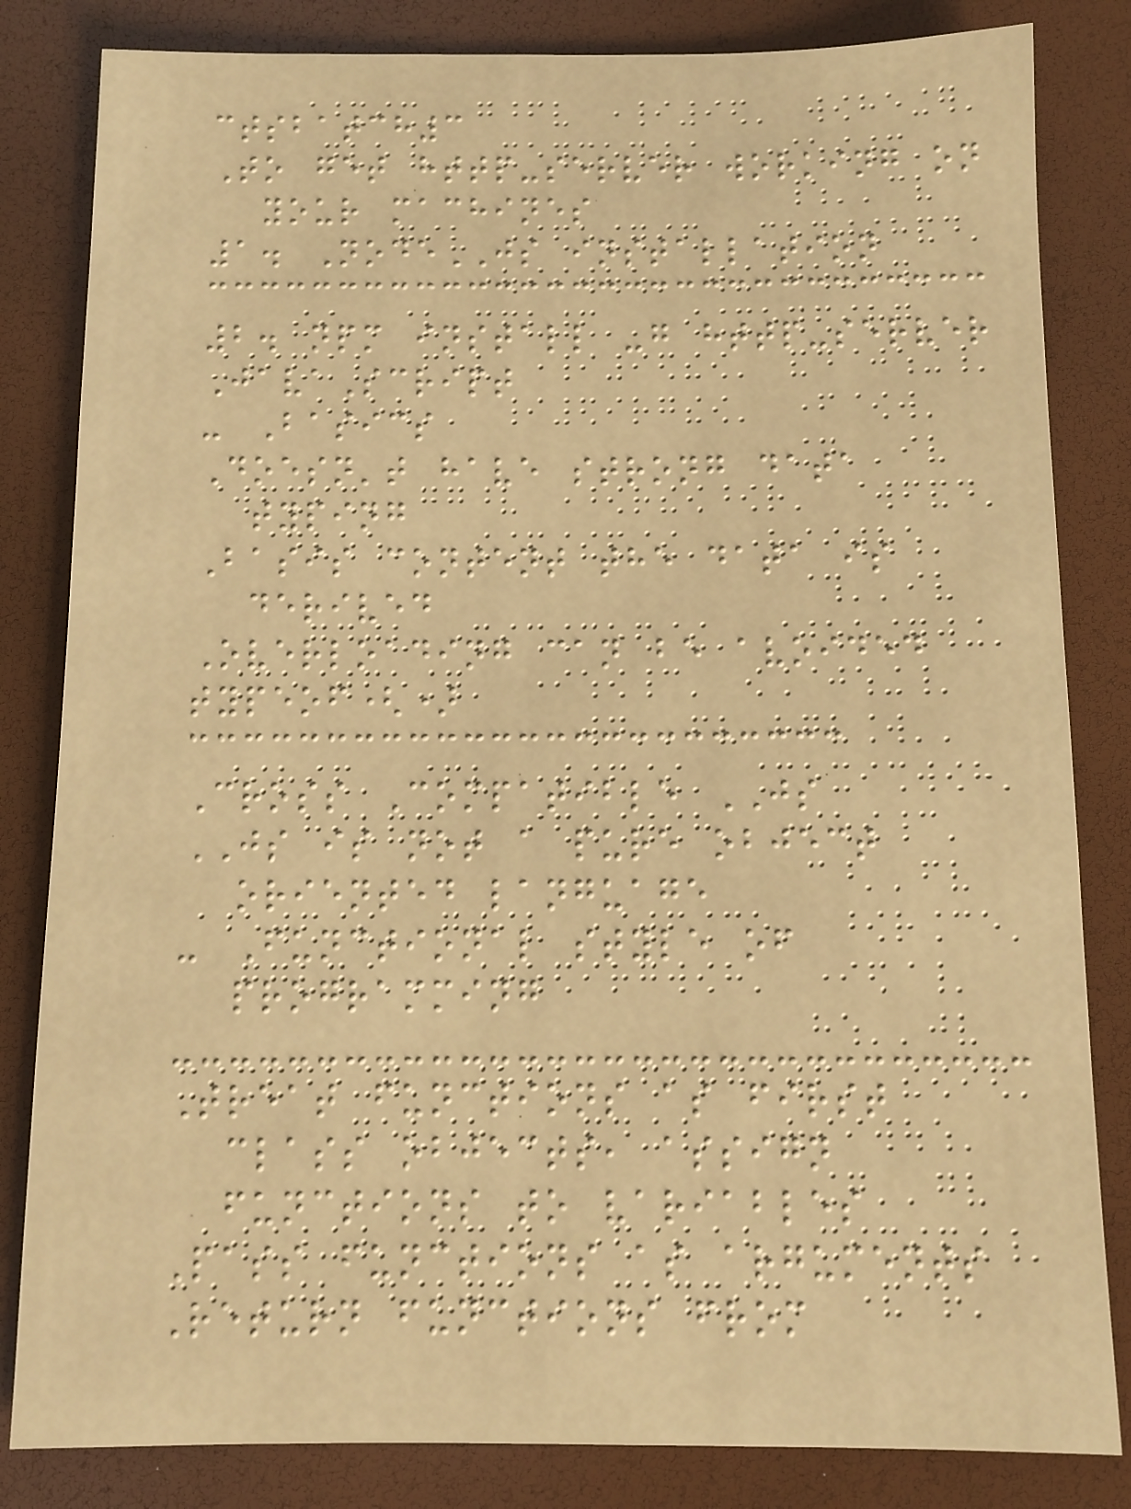ctsbatch3
To get http-server working on
your machines
1. NodeJS installation
2. npm install -g http-server
JavaScript
- Basics
Doesn't have strong data
typing
Basis content the data is
derived
Overloading can be avoided
typeof()
Cross Compatible JS
JS is not a pure object
oriented language
- Functional style of
programming
Treat functions as first
class objects, assign
functions to variables
Pass functions as arguments
Return functions from
